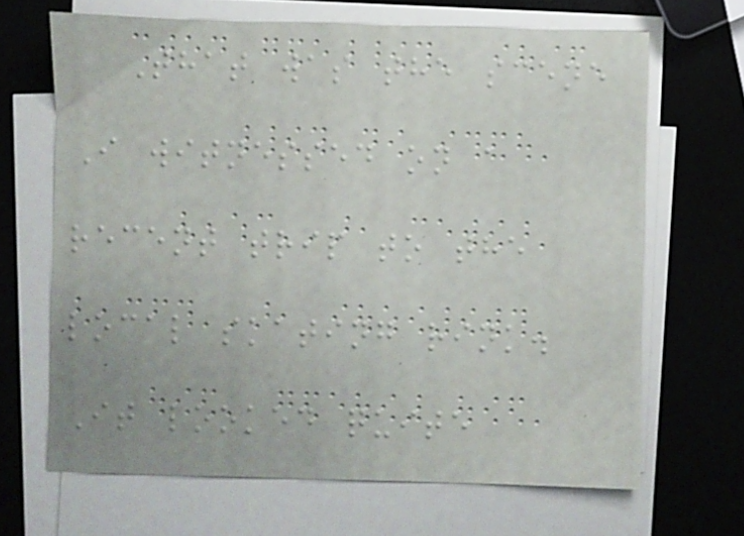That was the scene
I witnessed on a
recent trip to the
local skating rink.
It looked quite
